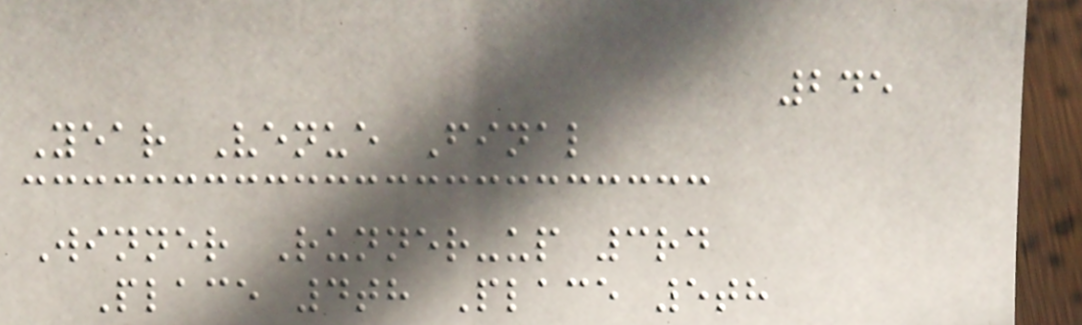245
Year Venue Final
Winner Runner-up 3rd
Place 4th Place 5th
